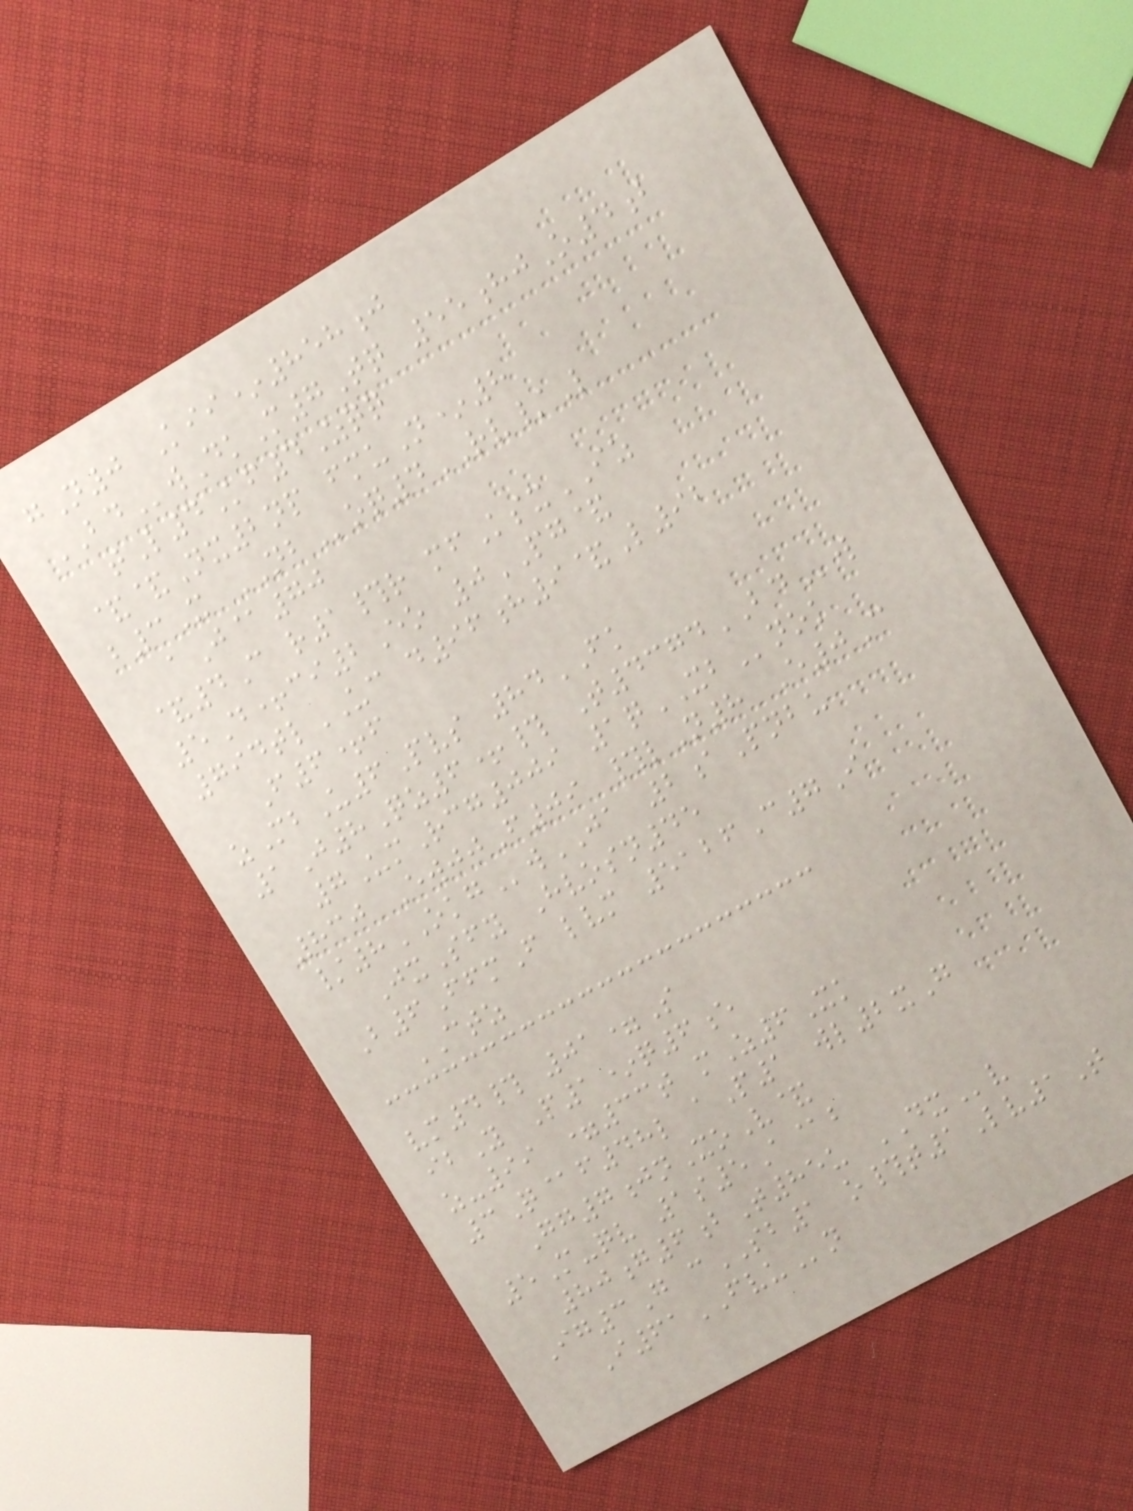gN0 Kii*858j
BDwDkM7Tq 55hjO4b
tL4Kf4Zqq
&&Nx2np fmuN*8
b3X NBoq4RV/L
aJ@70
&4C r1#r mfKsxIZ
5D+ci2Eo 0PG&
794tlUC d96h9&L92
F6+f
zMbU6Pvs 84FK
1J8Qz6+# T4374BDw
7UmRcg009 1qXBnok
830 EwjjF09 #lN8 E0C
/8OKGwJA 2aPnbu
JxSfy Hvosn45
B6FfmF lvm 5126C7I
CTZ
vm4# 01=S
ibY P1*q6e
z-99 =33t mZ6Xk
3Q@f48l aP1 wl2xG
Gg7jnXoV&
5M-qv 1s5A@b
80g6bT85u DXv
Ig3G cSB1 o#t1Lv1T
I61FVUn
